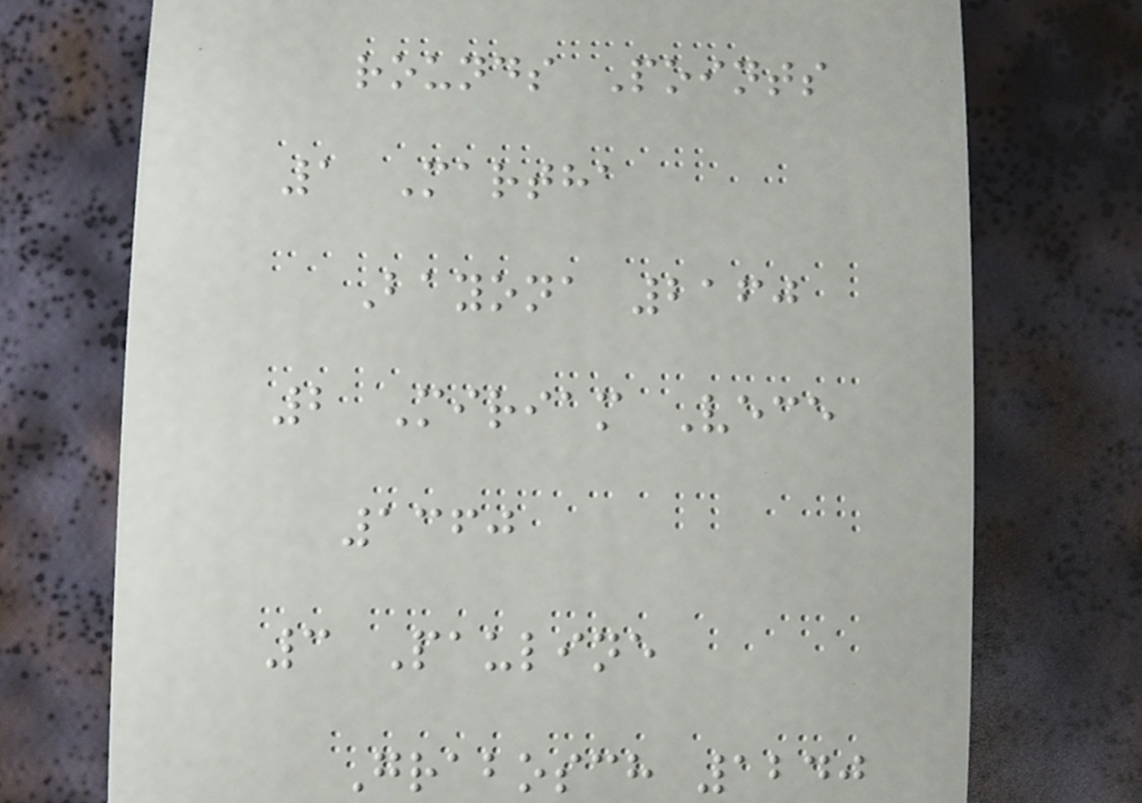rounds Points
1 Martha
Bayona 2160
2 Miriam Vece
1360
3 Pauline
Grabosch 1240
